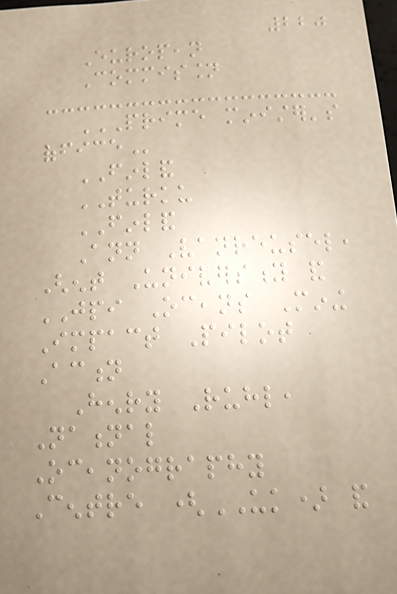220
European
Commission
PRIME MINISTER'S
OFFICE
FINLAND
TURKU
FINLAND
Ann Vanreusel,
Ghent University and
JPI Oceans Mining
Impact Pilot
Action
Henry Ruhl,
National
Oceanography
Centre (UK) and
